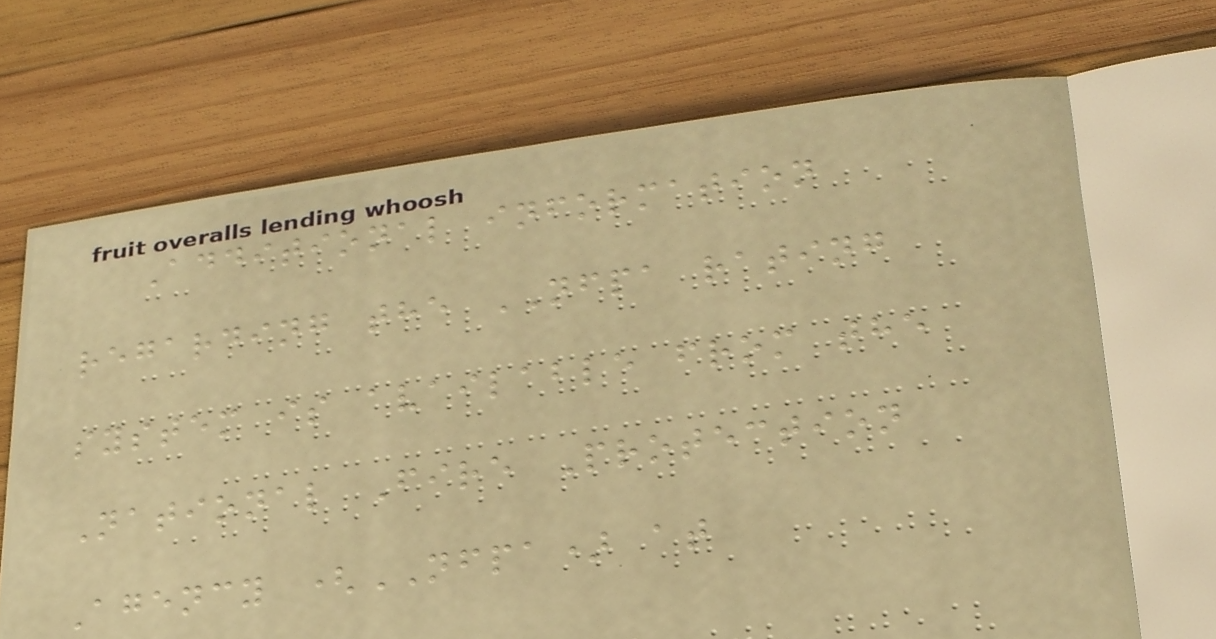Additional information
regarding the NFPA rating
system is available from the
National Fire Protection
Agency (NFPA) at
